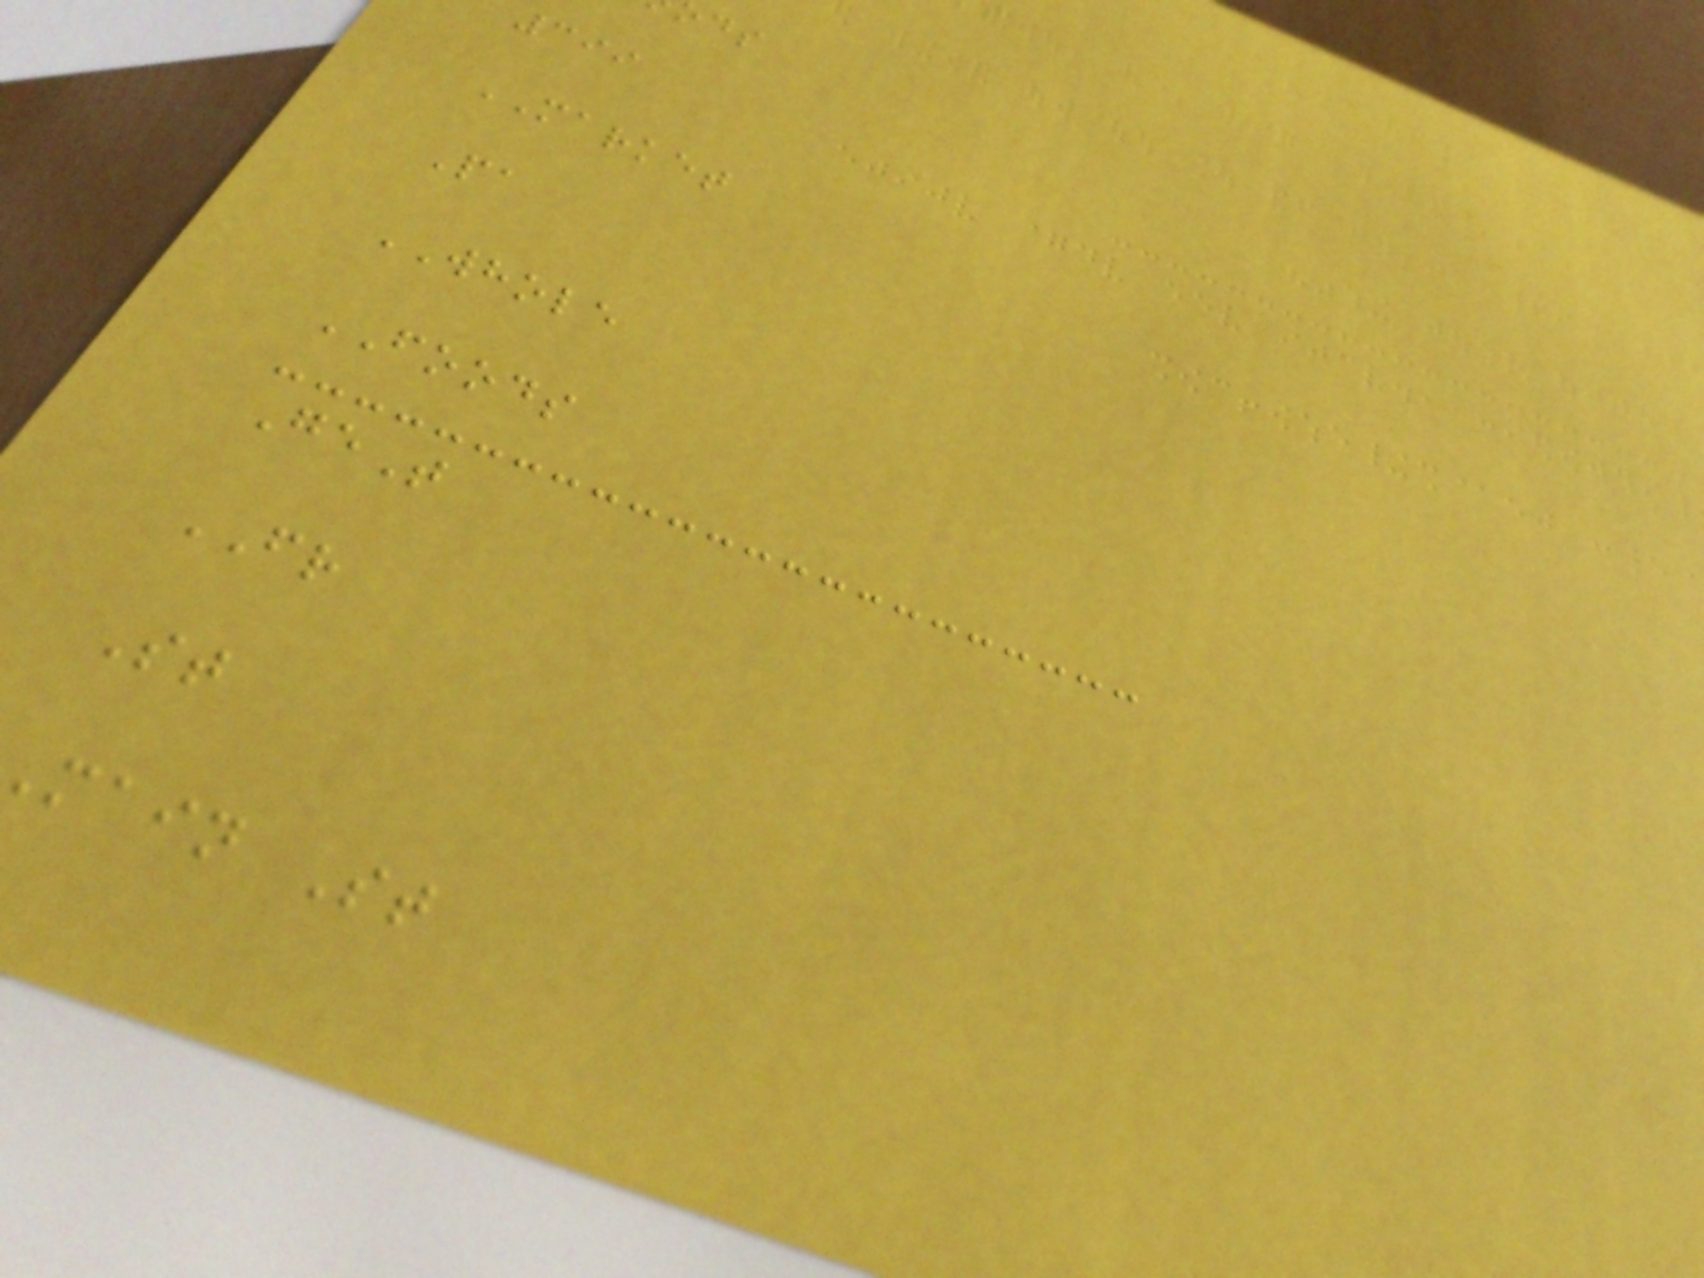399
MARKET
Pa
WHOLE
FOODS
GeT
FR
St
main St
